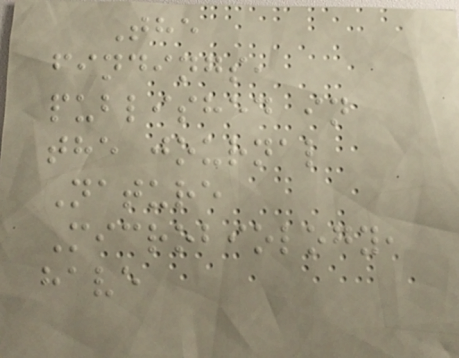The
findings,
published in
the journal
Nature
Microbiology,
have
